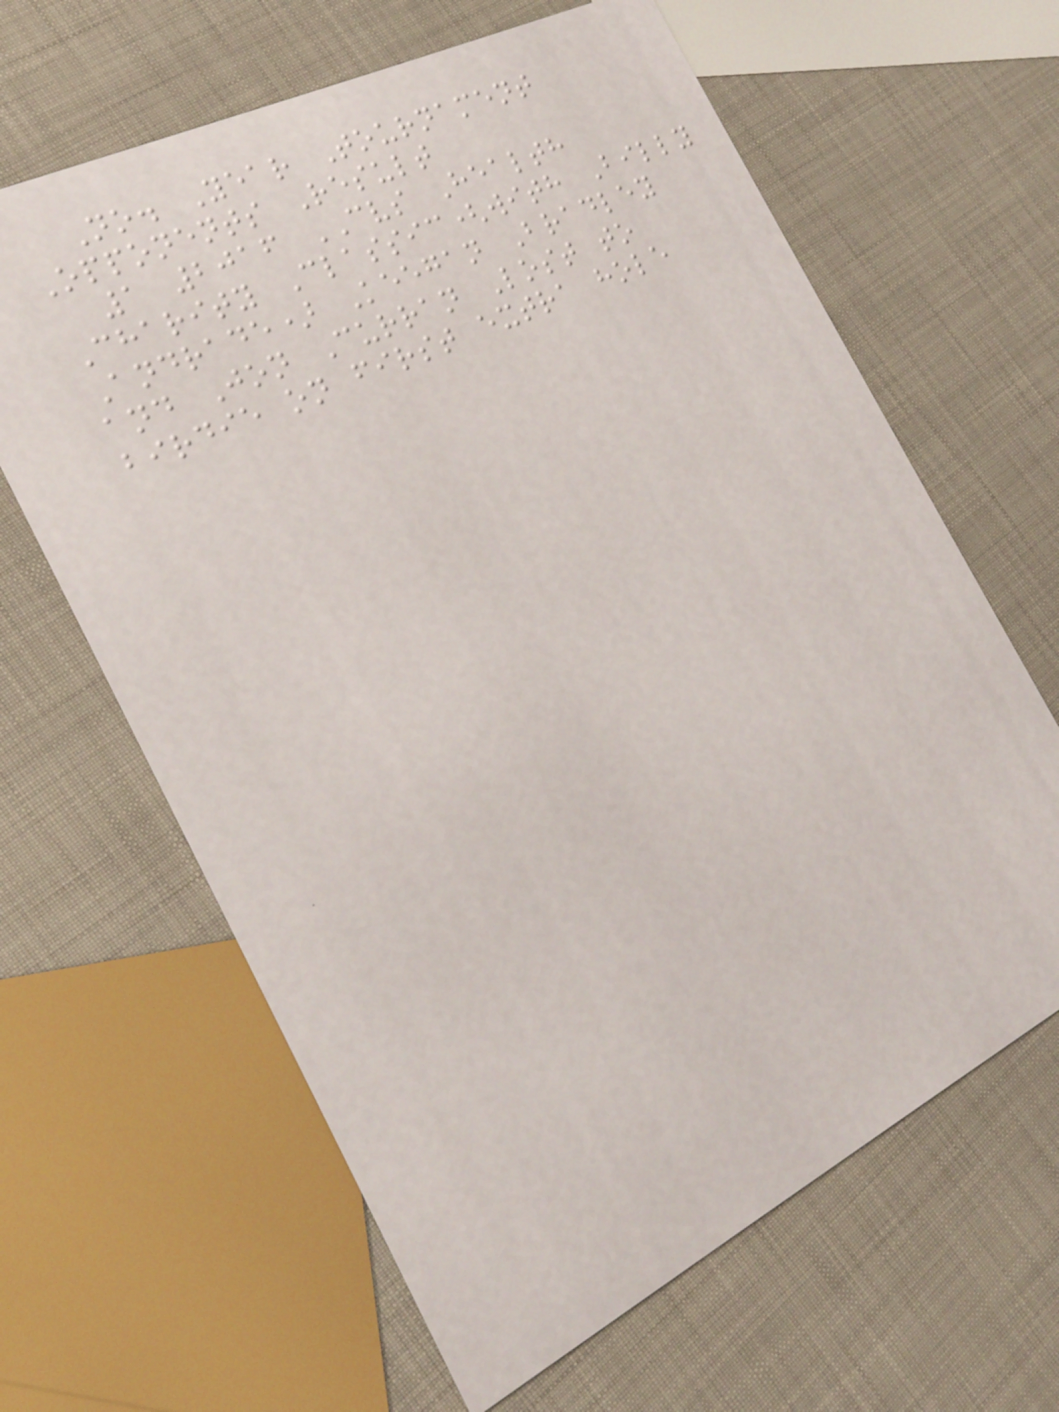No. Year Tournament
Opponents Result
1 2016 CVS Health
Charity Classic(with Billy
Andrade) Keegan Bradley
and Jon Curran Lost to
birdie on first extra hole
